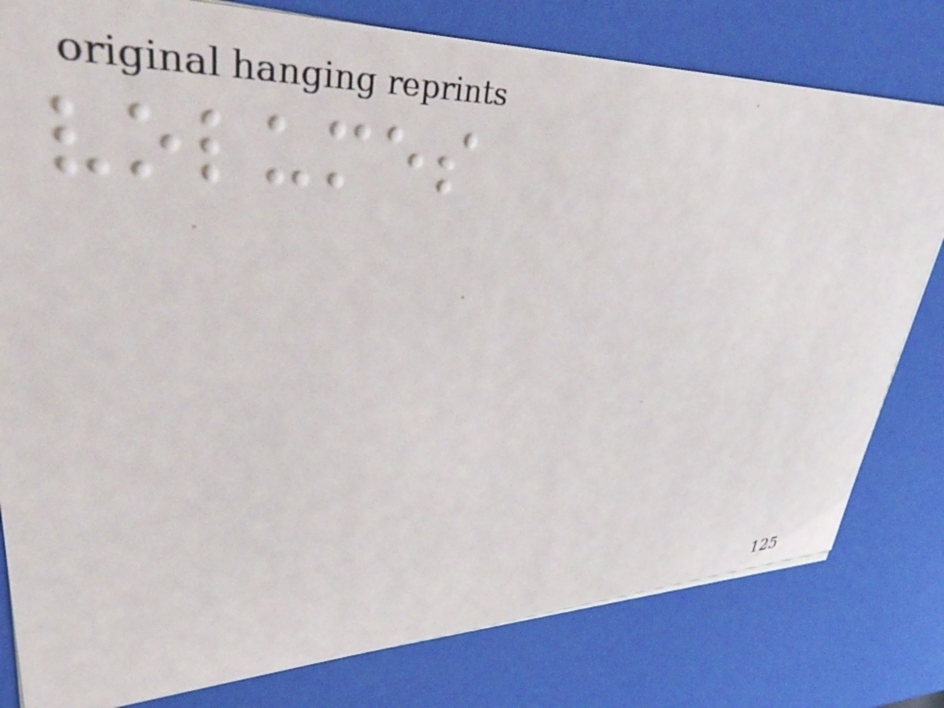volumes
